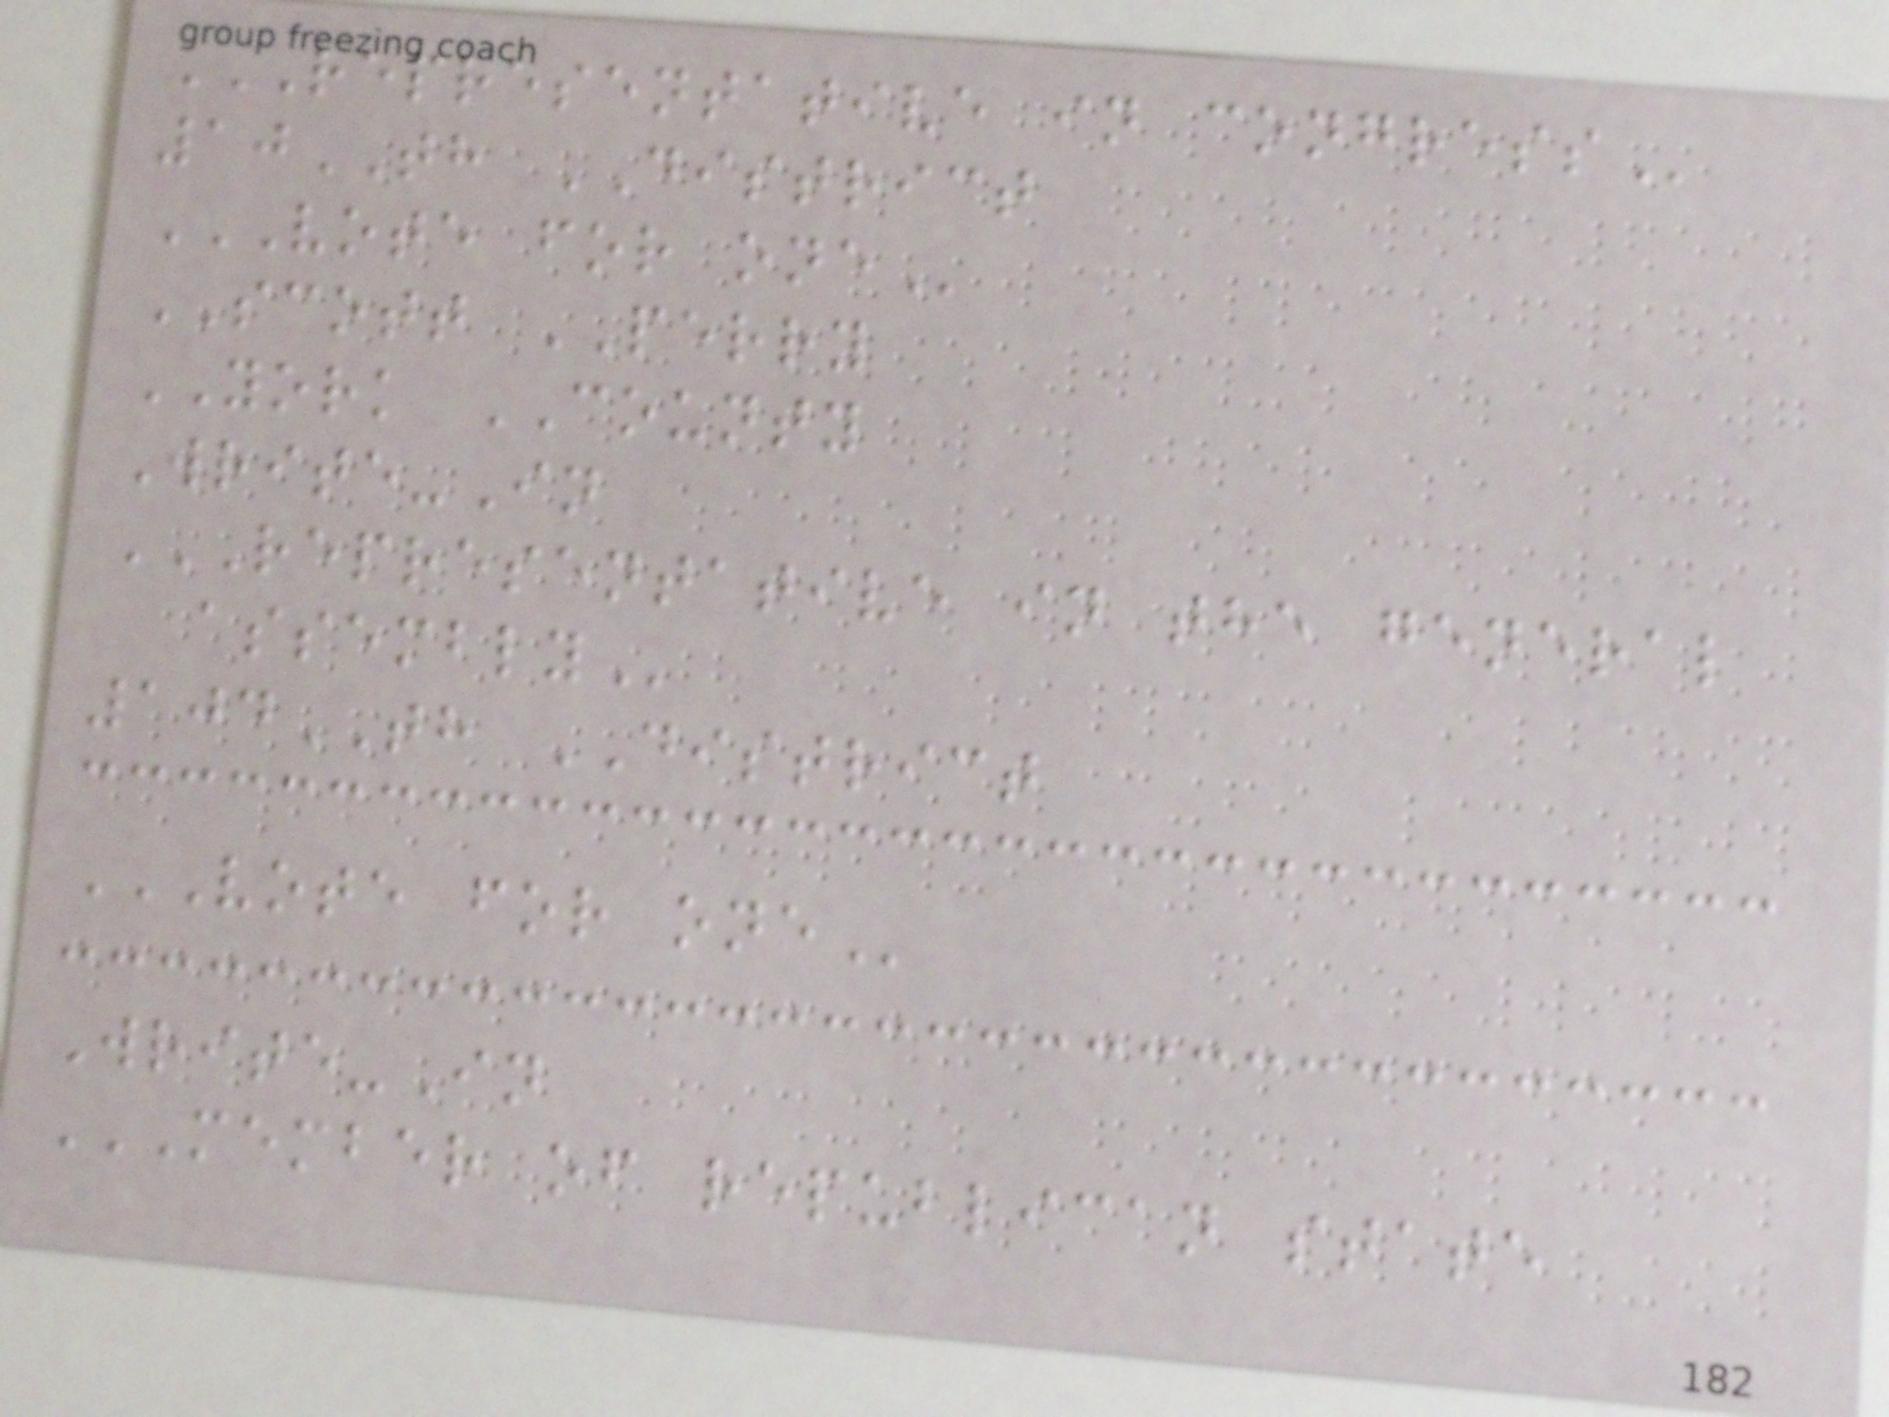REPRESENTATIVE IN CONGRESS
10TH DISTRICT
VOTE FOR ONE
SCOTT PERRY
YORK COUNTY
Write-In
REPRESENTATIVE IN THE GENERAL
ASSEMBLY
104TH DISTRICT
VOTE FOR ONE
Write-In
MEMBER OF REPUBLICAN STATE
